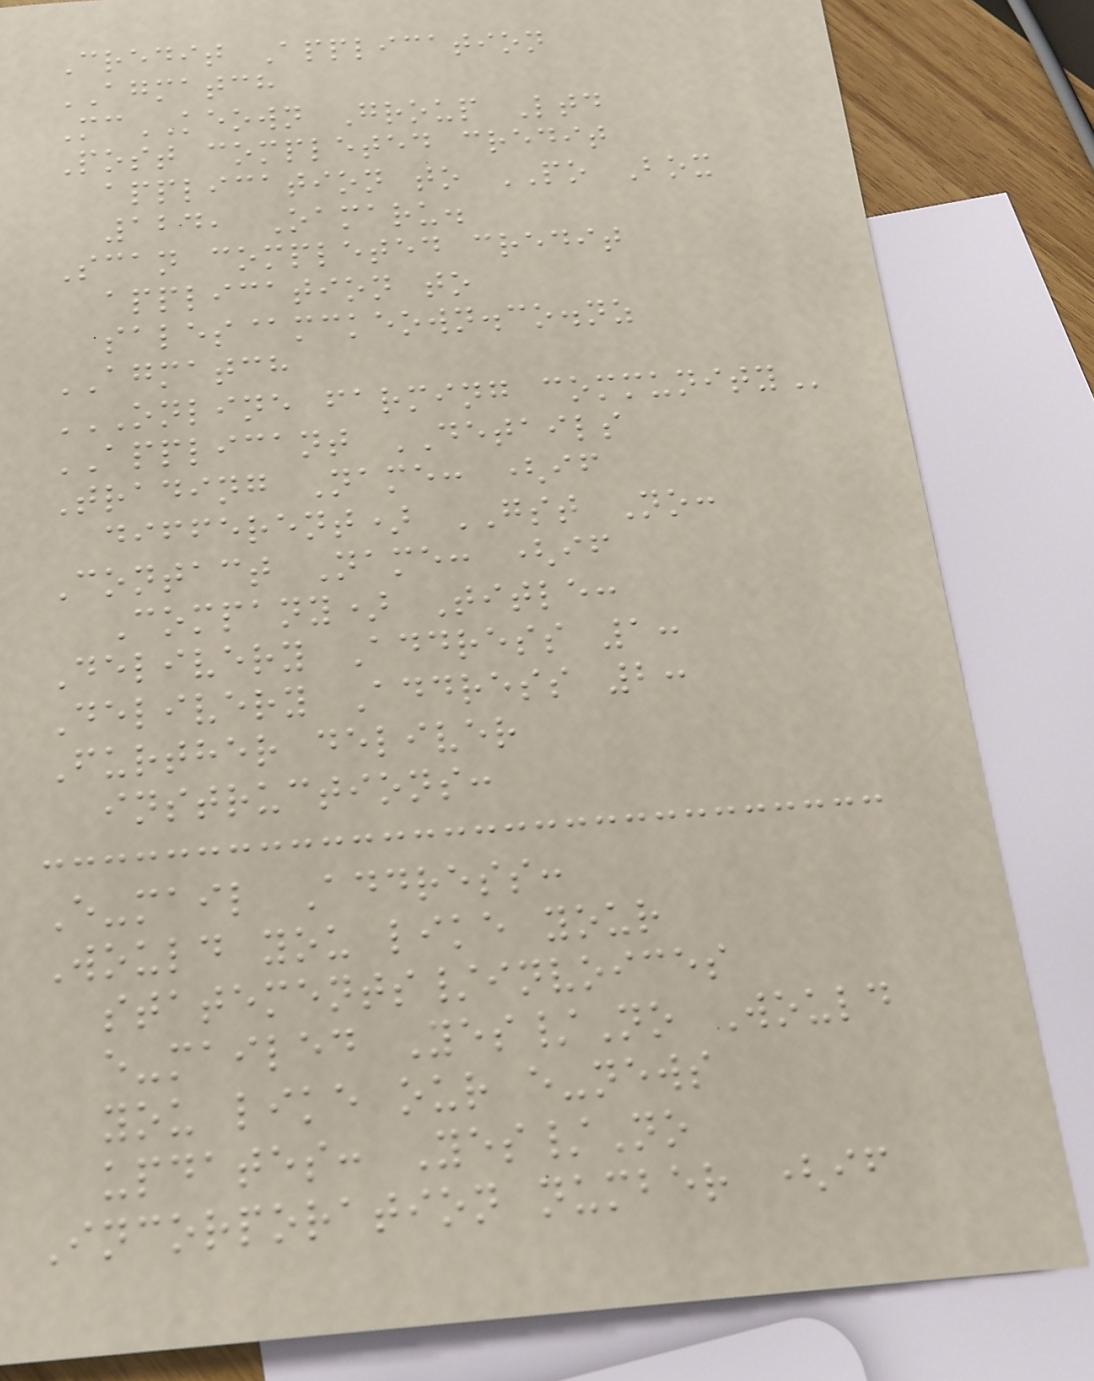Credit Application
AGMATCH
McKEOWN Group Ltd
Post completed credit
application to PO Box
124, Oamaru.
Scan completed credit
application to
sales@mckeown.co.nz
AGMATCH
ONLINE FARMING COMMUNITY
APPLICANT DETAILS
Trading Name: (if
different) GST No:
Contact Name: (if
Company) Title:
Delivery Address 1:
Delivery Address 2:
Further deliver
instructions:
E-mail Address:
Would you like your
statements/invoices
e-mailed Yes/No Would
you like our e-news
updates: Yes/No
Incorporation number (if
